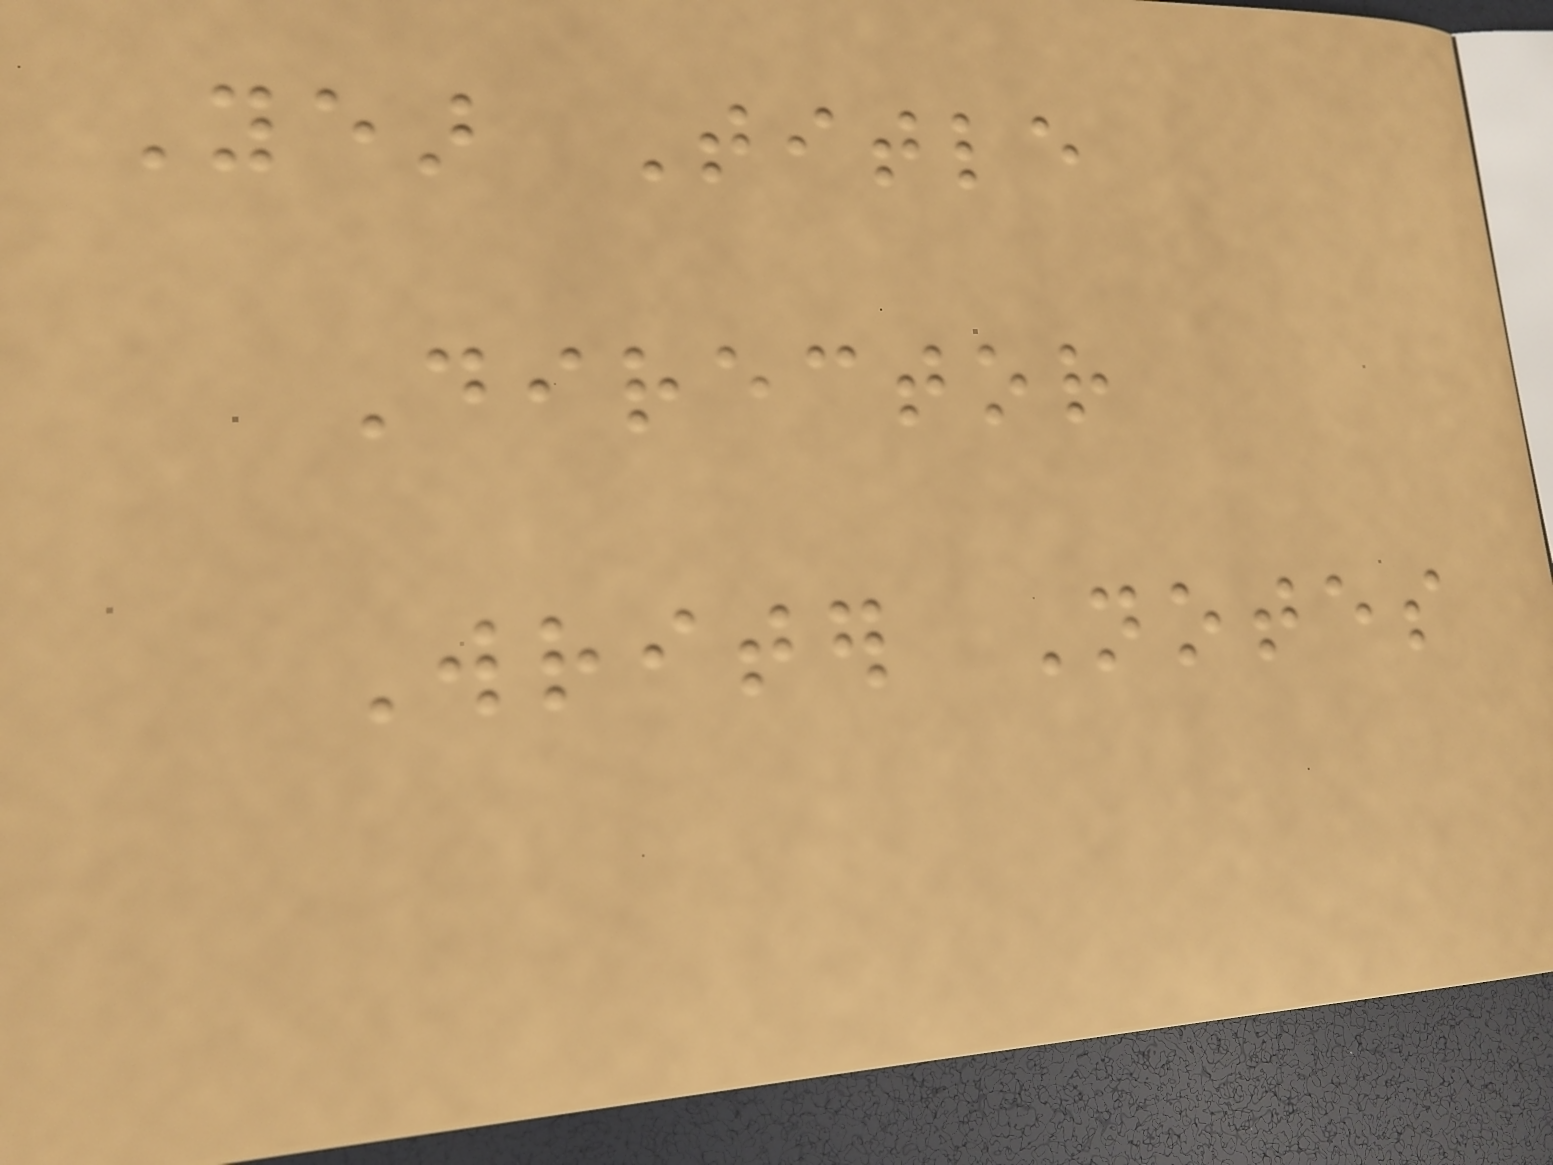Year Title
Director
Writer Notes
